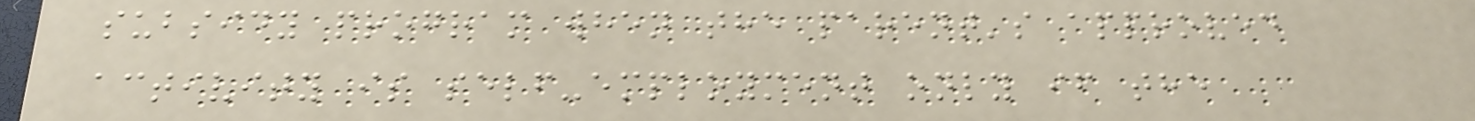subsidy program when the parent's approved
activity is self-employment only if the
